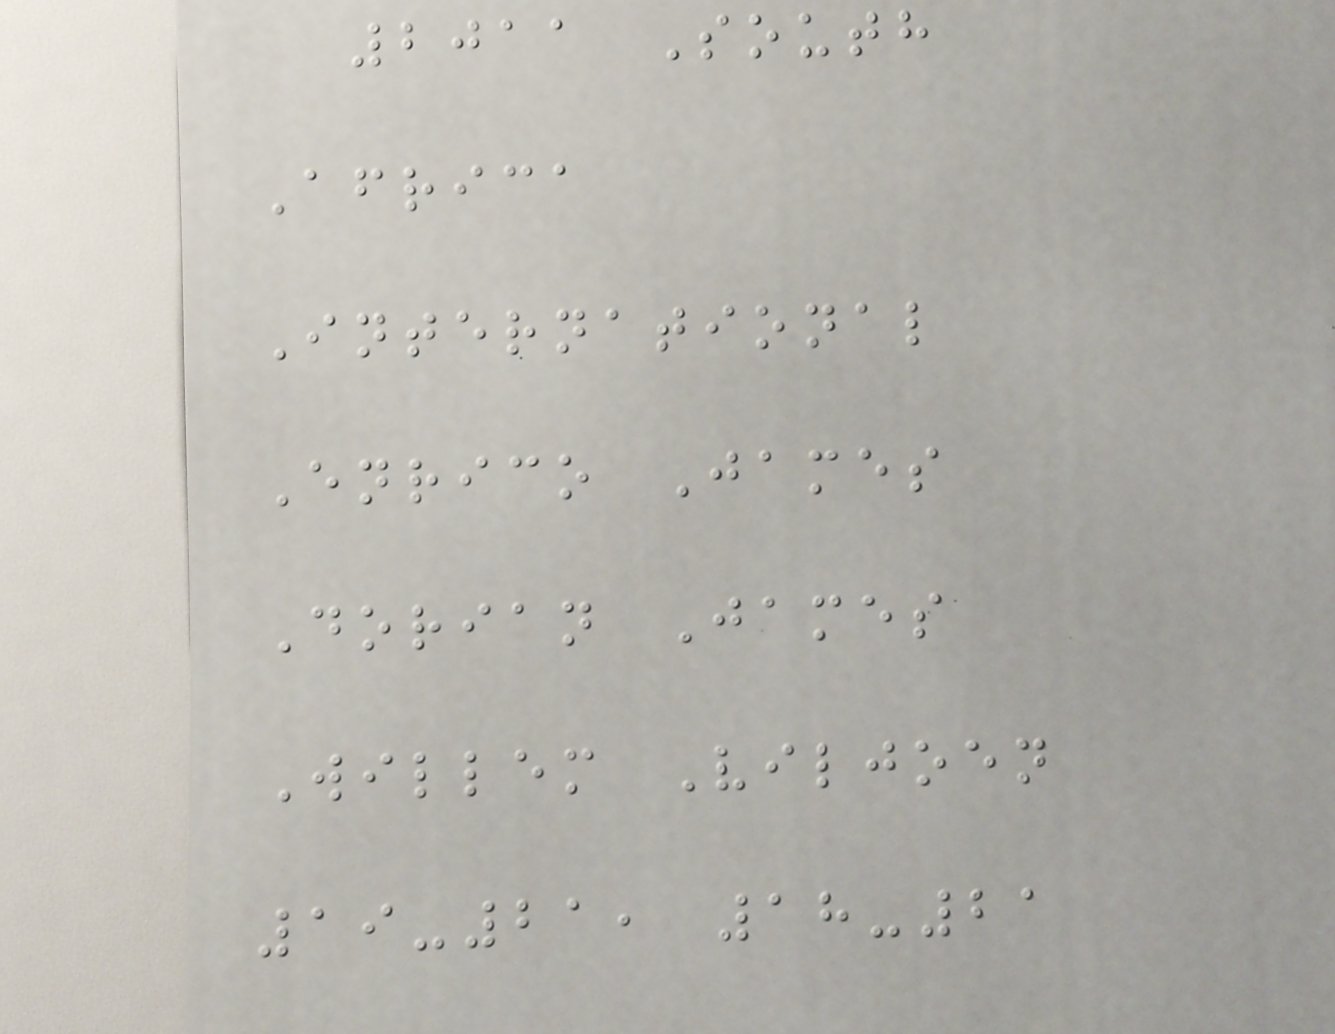2011 South
Africa
International
Enrico James
Dorian James
Willem Viljoen
19-21, 18-21
